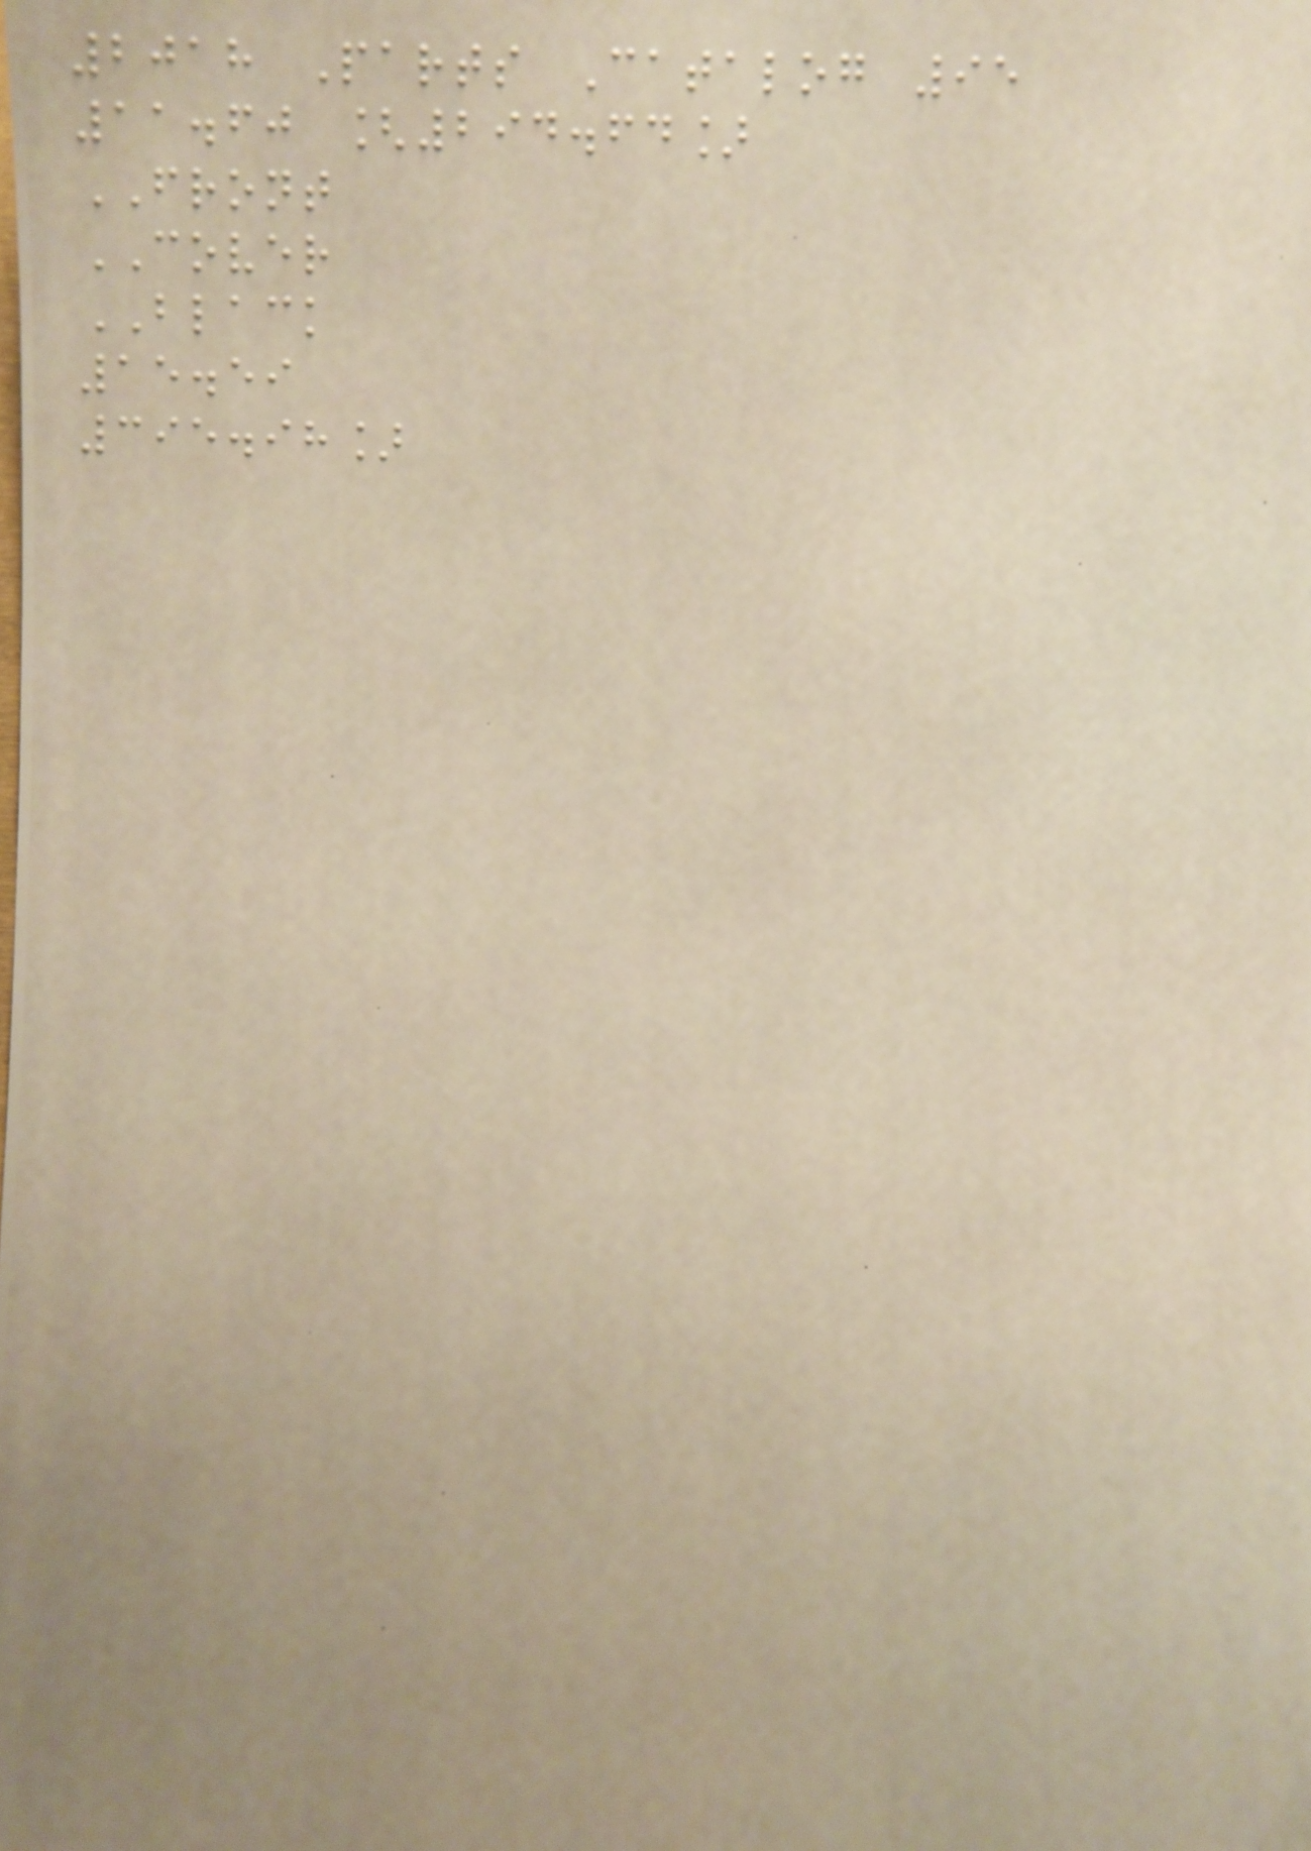2018 Parts Catalog 95
11.60 [294.64]
FRONT
COVER
BLACK
15.59
395.98]
